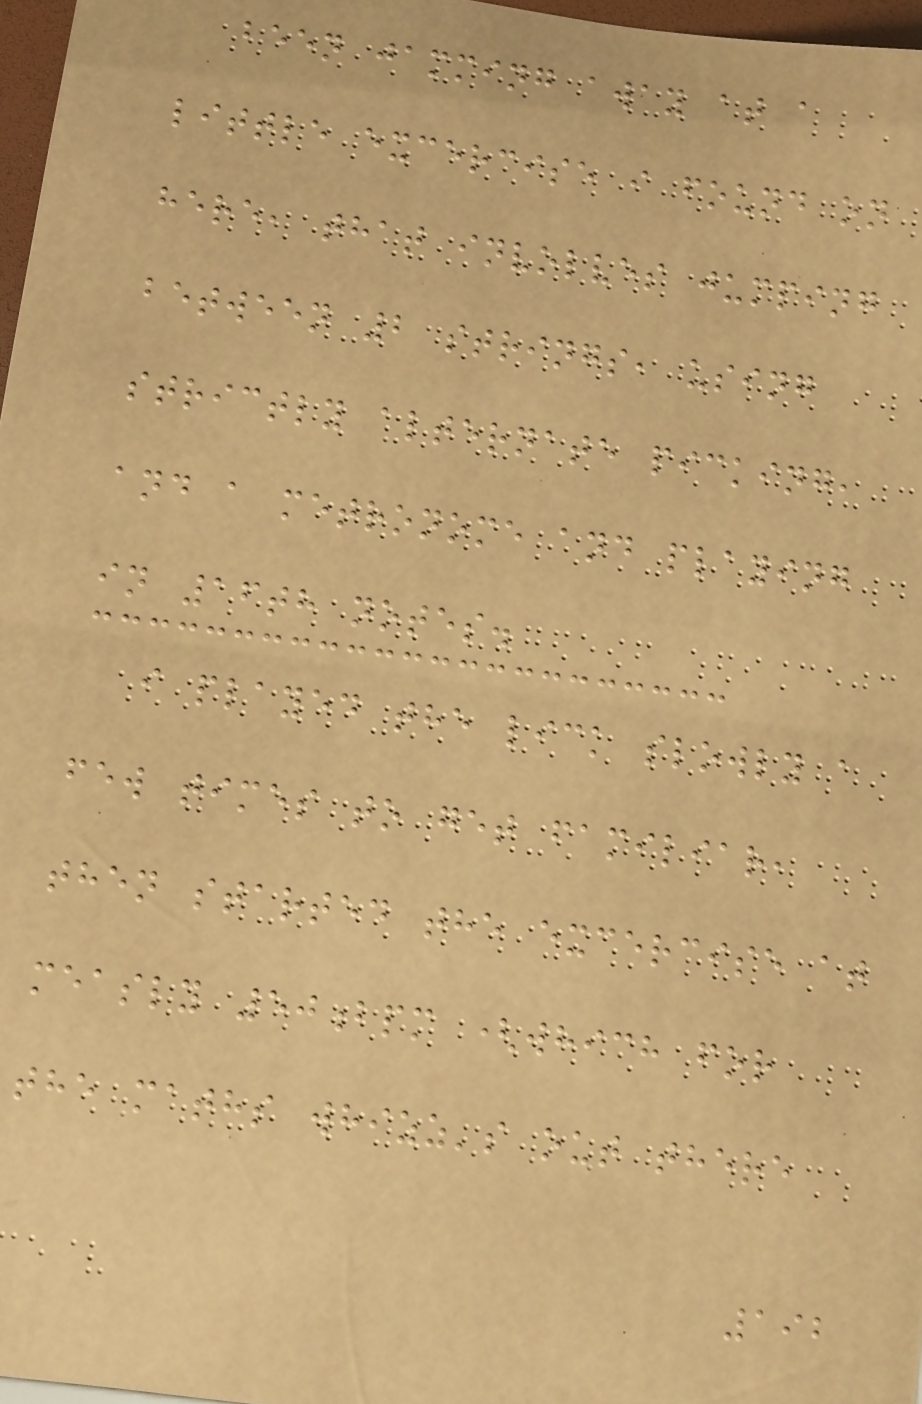been jamming away at a
little excercise i found on
here, that involves jumping
between 2 strings, using
strictly alternate picking,
and a metronome and playing
in 16th notes.
i played the lick slowly a
few times to get familiar,
then started the excercise at
measly 50bpm (which for
the maths whizz's out there
192
